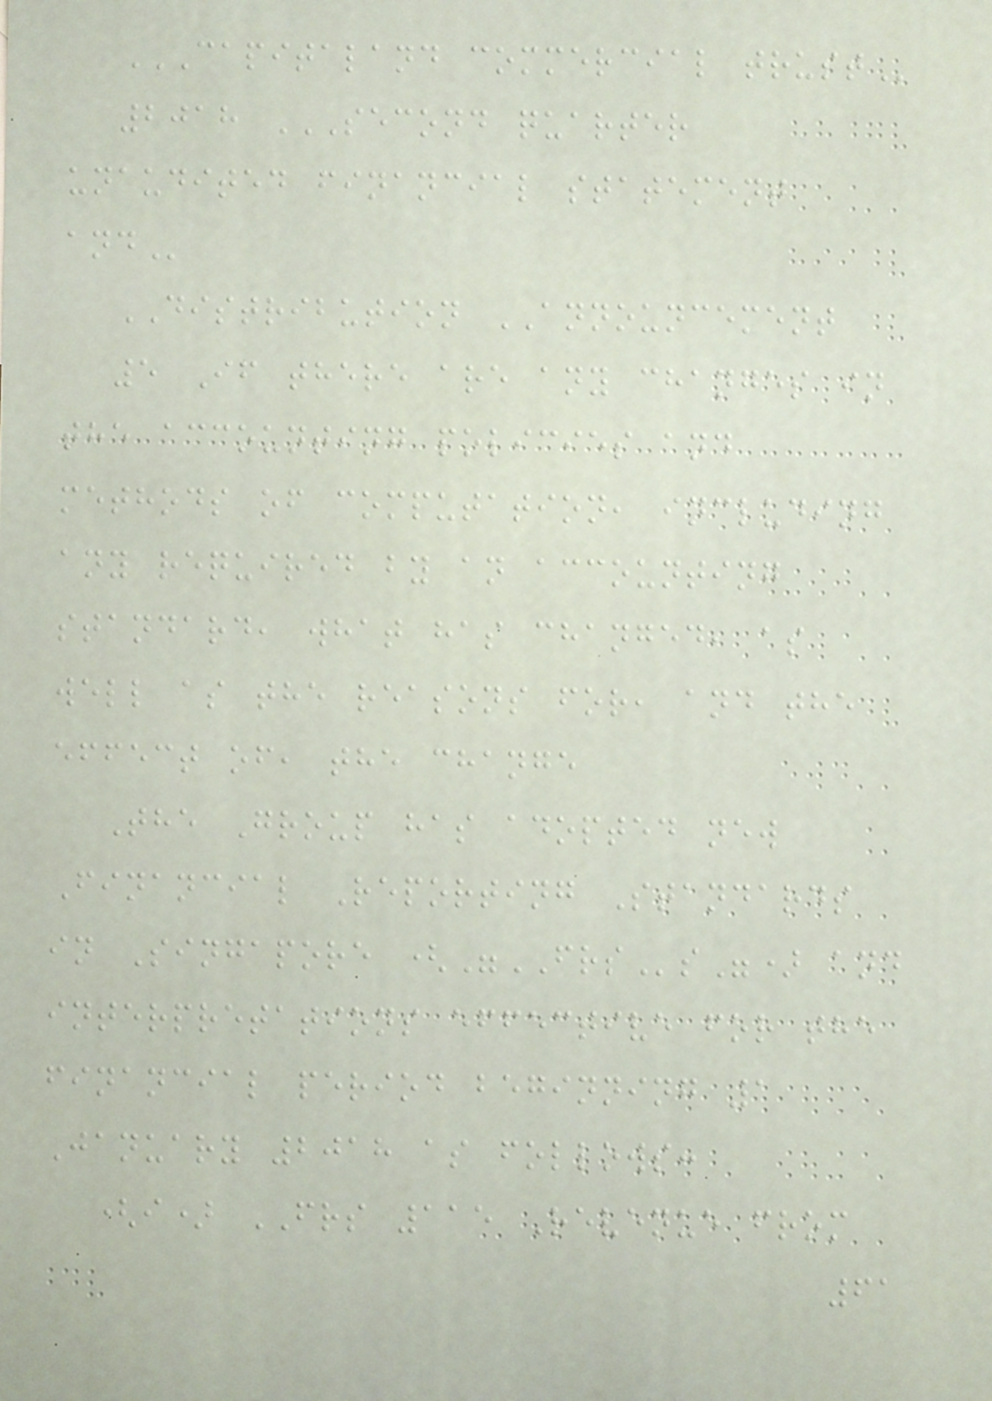CAPITALAND COMMERCIAL TRUST
2018 SECOND QUARTER
UNAUDITED FINANCIAL STATEMENT
AND
DISTRIBUTION ANNOUNCEMENT
5 If there are any changes in
the accounting policies and
methods of computation, including
any required by an accounting
standard, what has changed, as
well as the reasons for, and the
effect of, the change
The Group has adopted new
Financial Reporting Standards
in Singapore ("FRSs") and
interpretations effective for the
financial period beginning 1
January 2018 as follows:
(i) FRS 115 Revenue from
61
